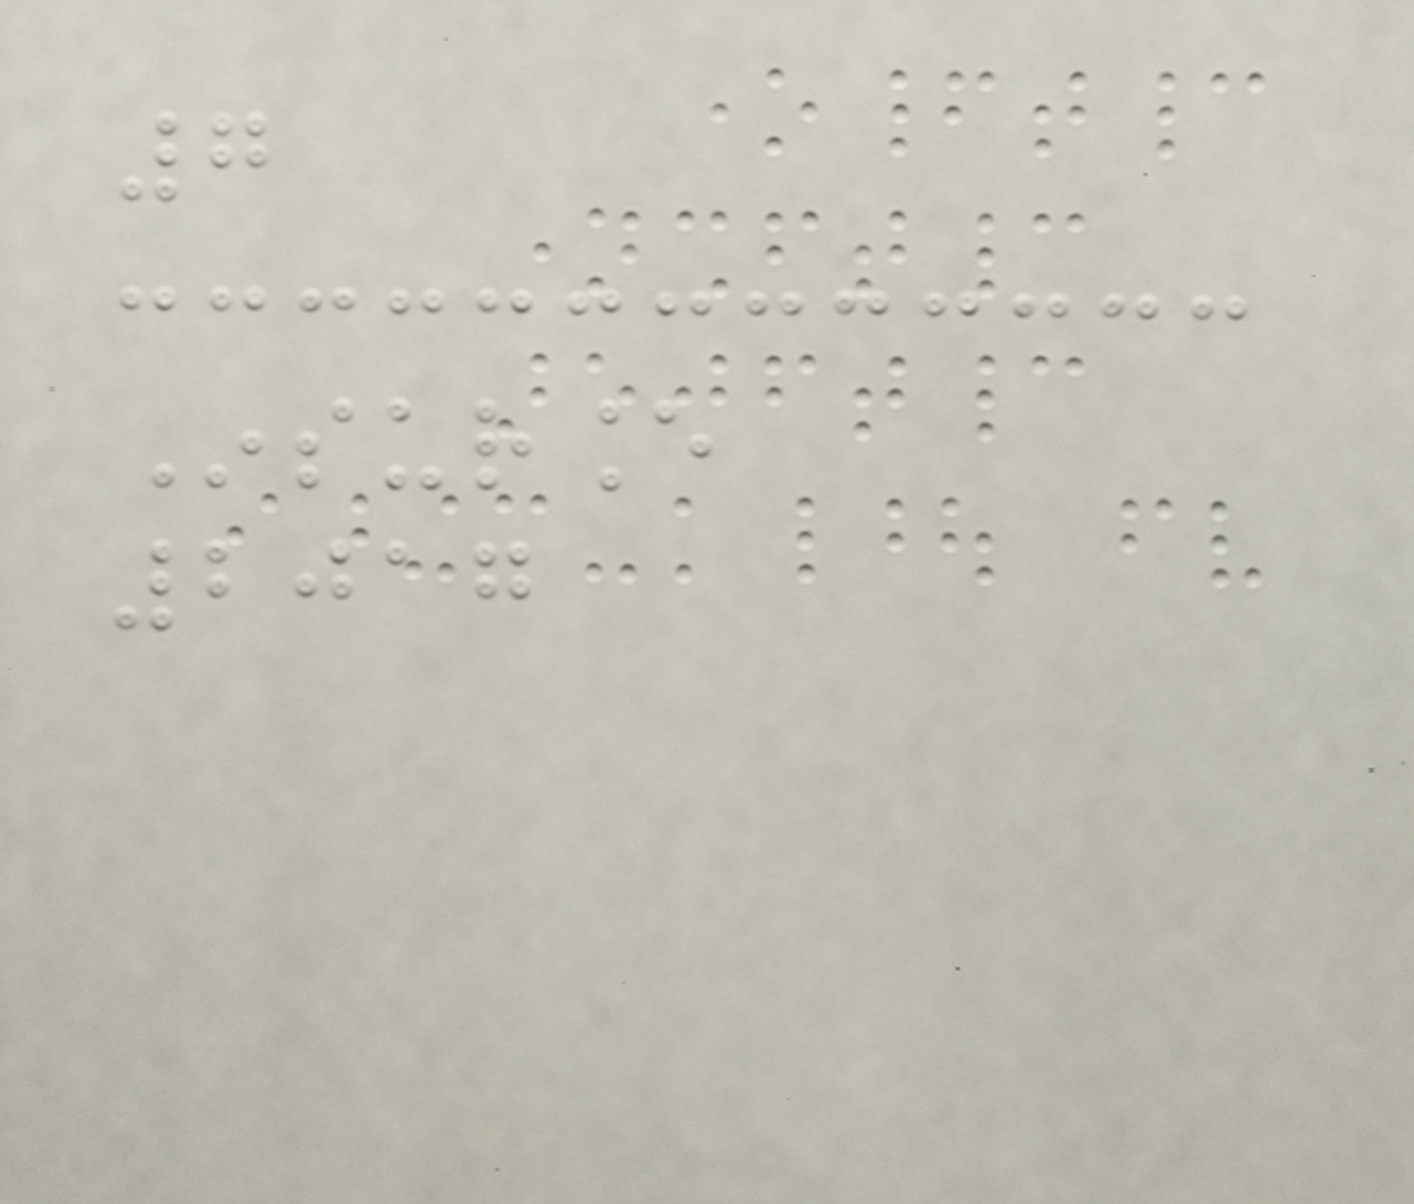7
Insurance
2017
